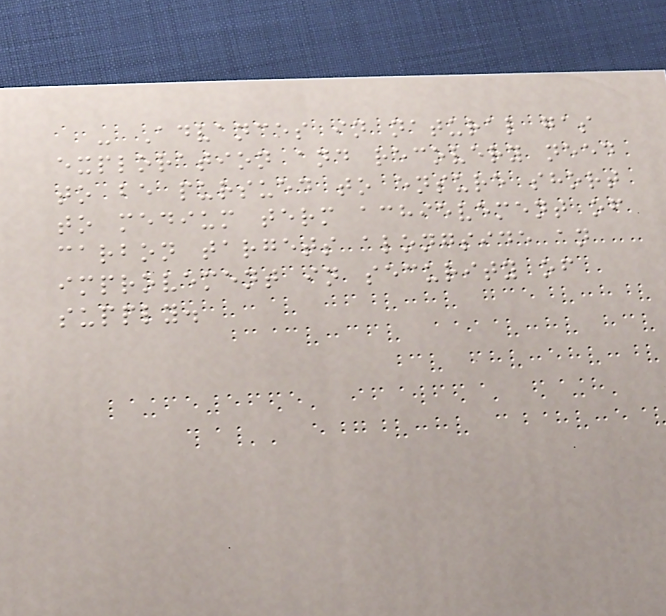- Advances in natural gas
exploration and recovery need
to be pursued to ensure short
to medium term achievement of
carbon targets alongside an
improvement in security of
supply.
